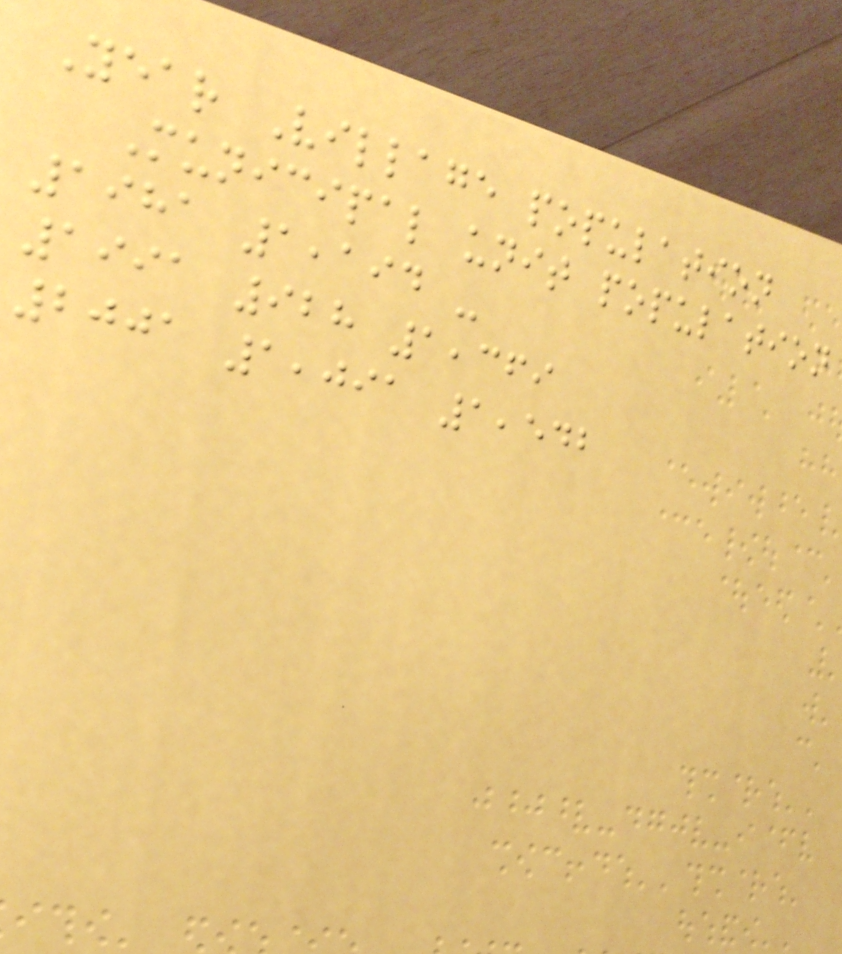Year Village population
Municipal unit population
1981 1,194 -
1991 928 1,369
2001 1,091 1,542
